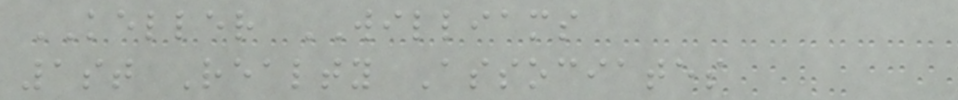KELLER WILLIAMS
1st Realty Associates
